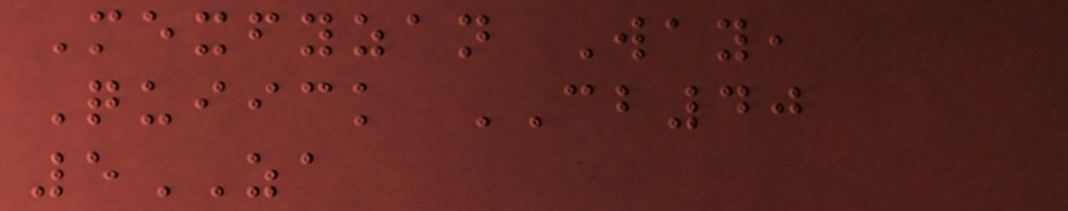Mexfyzan Way,
Quiick CB40
5ZA
